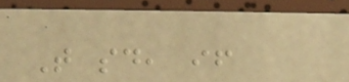That said, if
